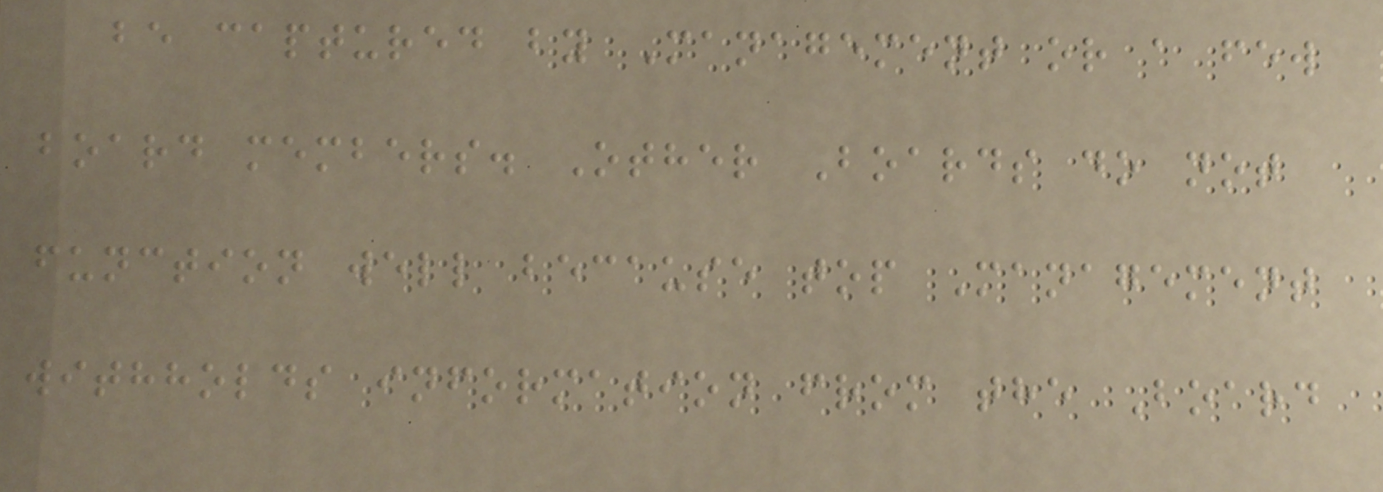be captured by Management or a few
board members. Other Boards do not
function well because top Management
withholds information from the Board
